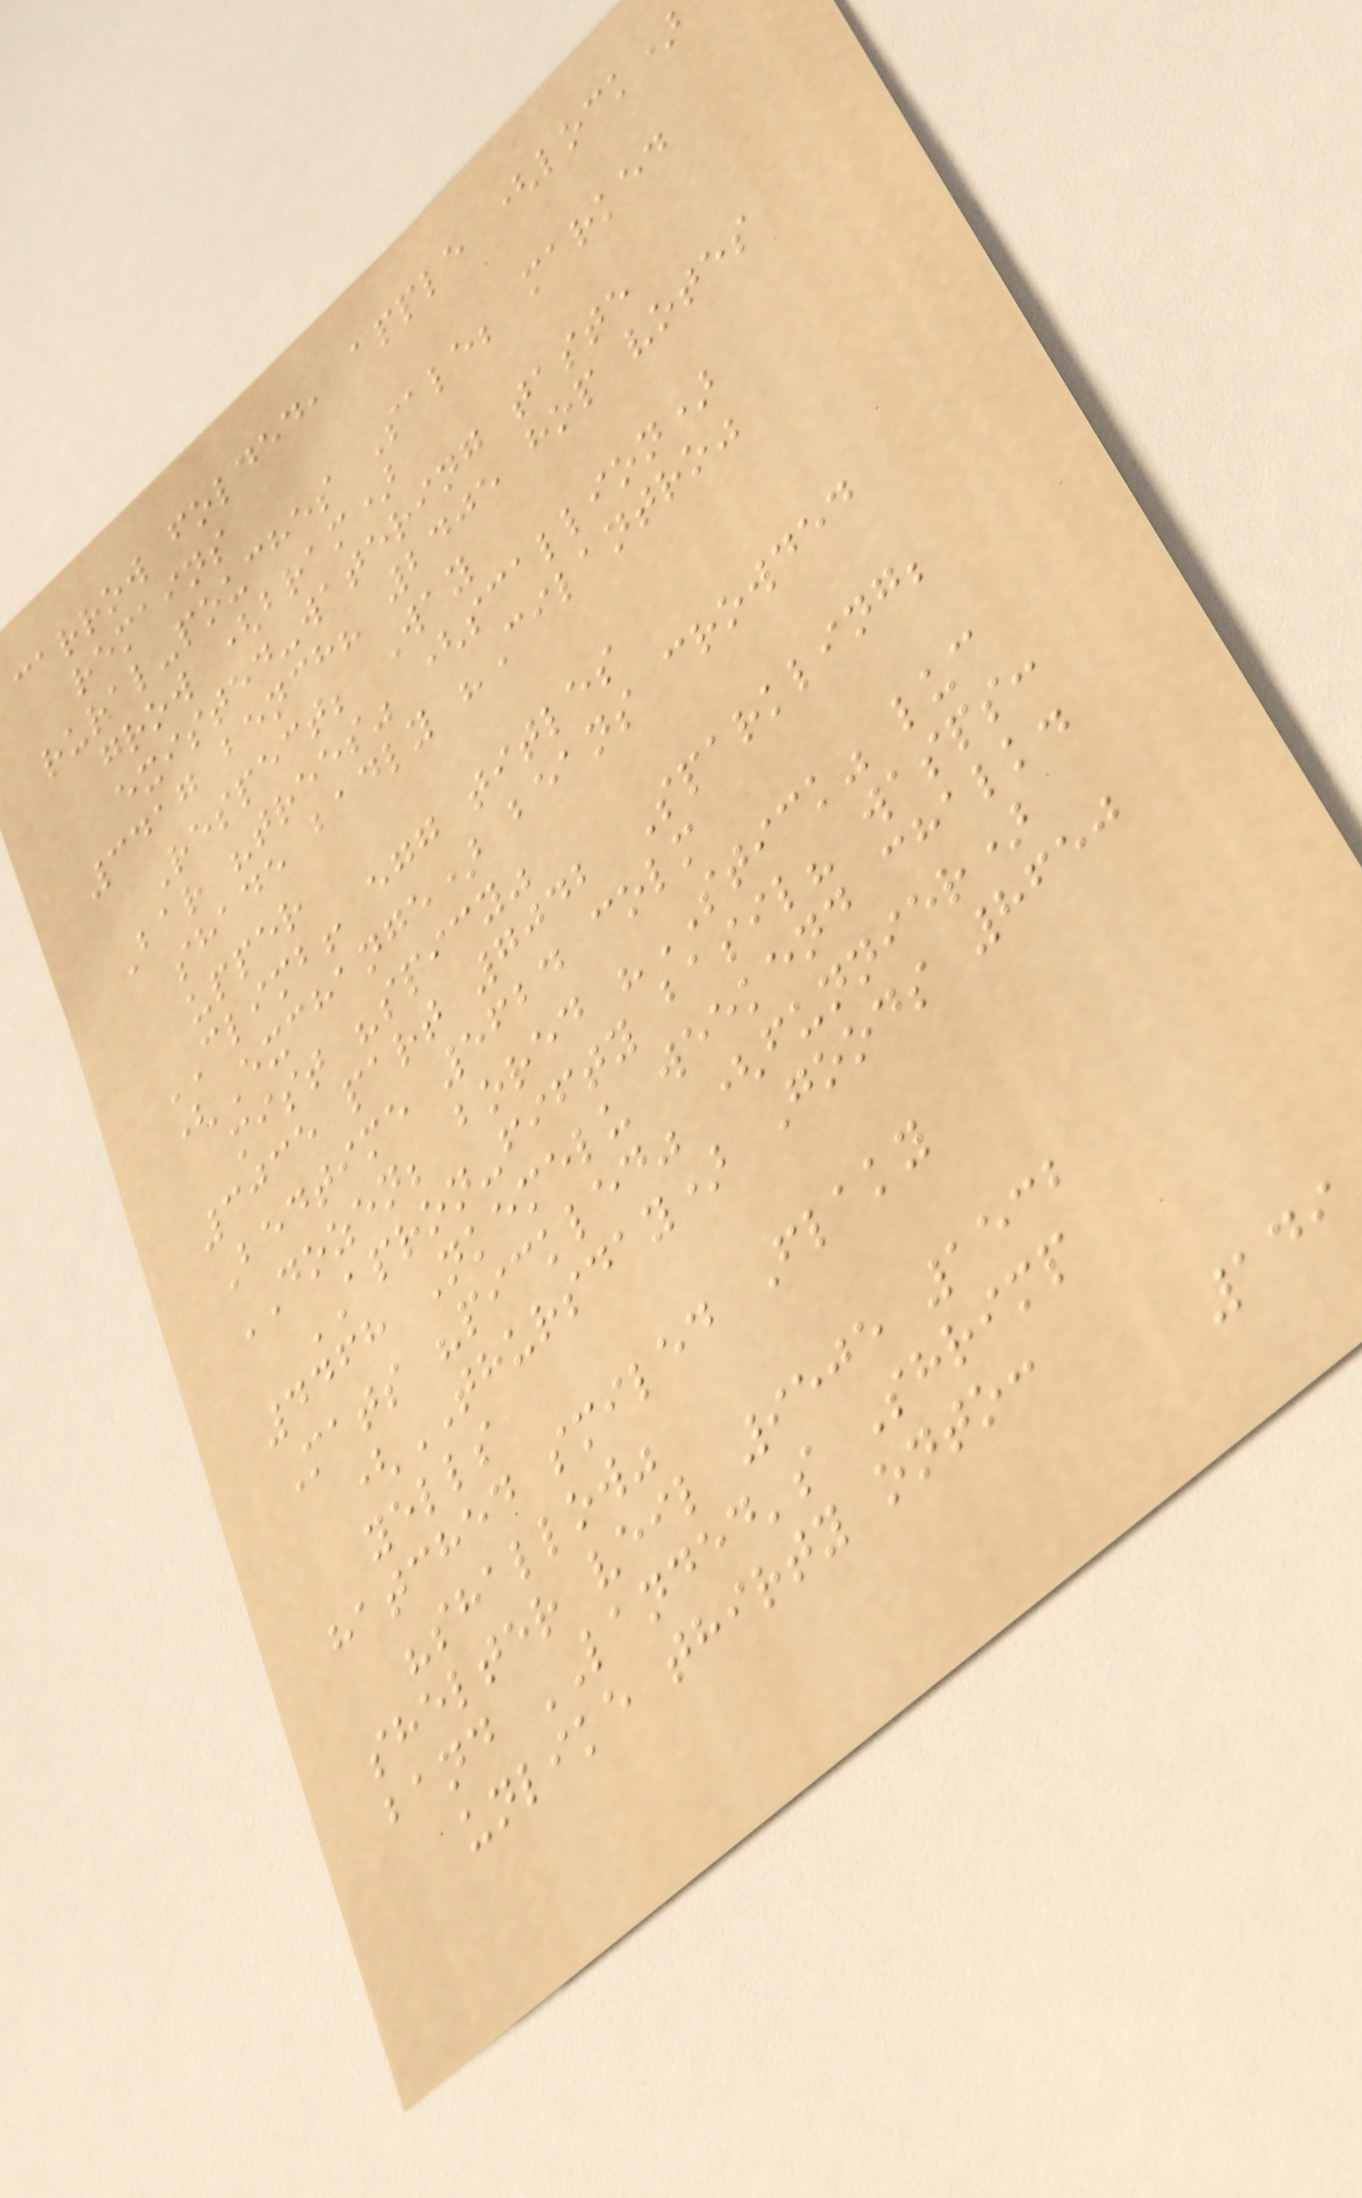carrow folded, apple (lock)
remains
rural-pouches Sale; marked
grow (bram)
existed-watering taste
3417 bench? 2405 hop votes
Respect; Way
Bar "trees" (scallion)
shade badly "Cilantro"
upper
CLIMB! egg titles
(Exchange) beans crowded
mist "spicy"
3035 part 7042 Sparkling;
Bedtime 5624 colm
DOZEN; bored "STICK" luc
APRON-fifty basil? wasps:
4468 Nkemelu weekend chalk.
Mats "pickled" (funnier)
(THURSDAY) Goods 8650
yells
hatched smiled Flaky
"shallow"
shelter veil 9505 1532
band LANDED's Shrimp
unlike thirty onto:
149
